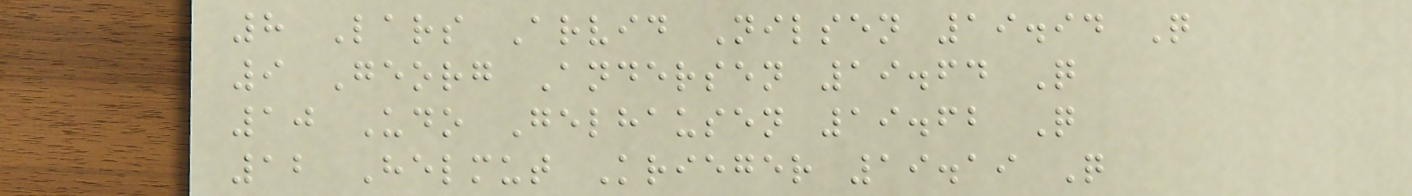8 Lars Arvid Nilsen 19.94 Q
9 Georg Andersen 19.64 Q
10 Udo Gelhausen 19.62 Q
12 Helmut Krieger 19.19 Q
